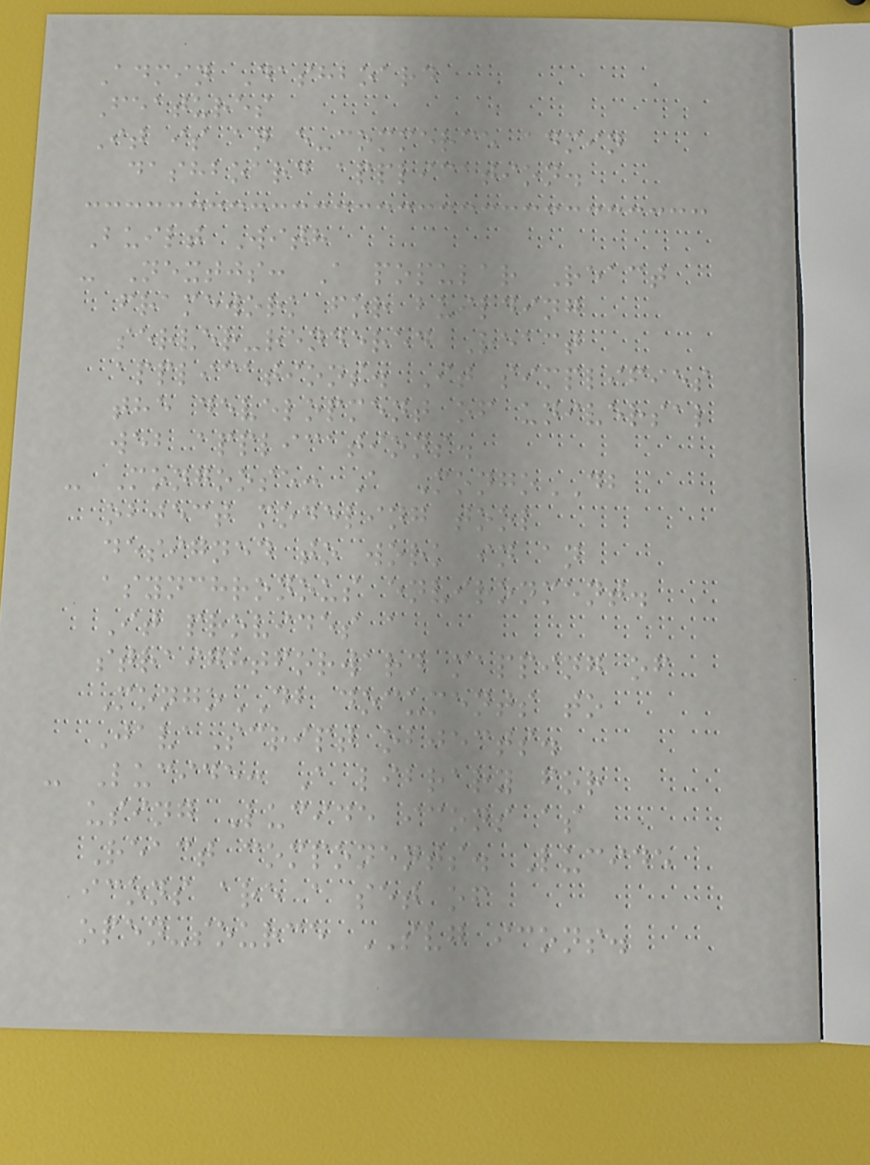Admin Dashboard
Features
It is an e-commerce admin
dashboard application.
Built With
- Nextjs: A popular React
framework for building
server-rendered React
applications. It simplifies
the development of universal
web applications.
- Mongoose: A MongoDB
object modeling tool
designed to work in an
asynchronous environment.
It provides a
straightforward mapping of
MongoDB documents to
JavaScript objects.
- Lucide: A library for
using Lucide icons as
React components. Lucide
icons are a set of
open-source SVG icons.
